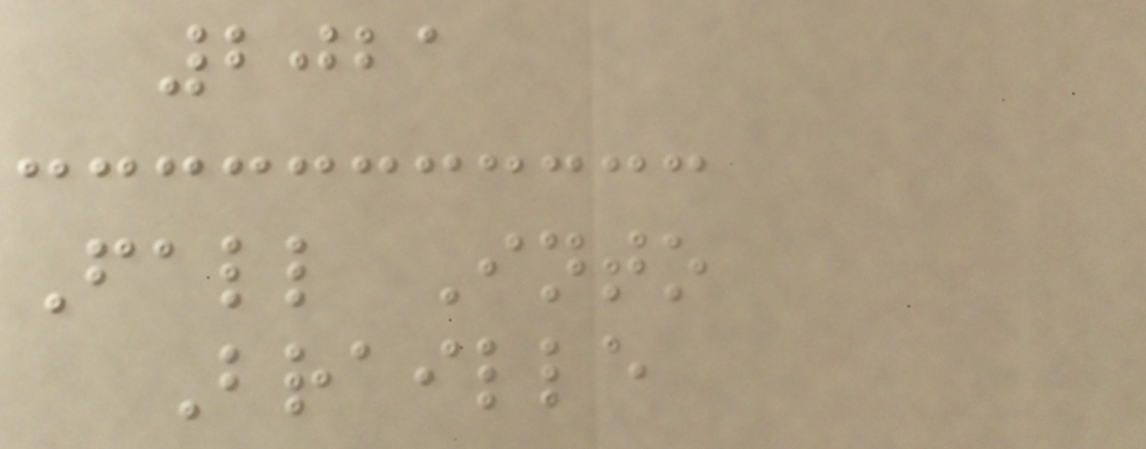2021
Fall Into
Braille
